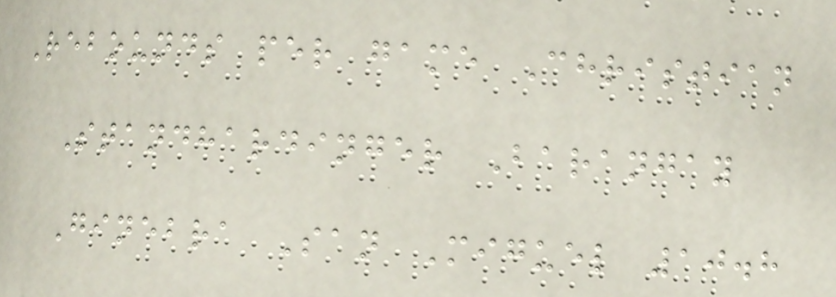Rebounds per game Christian
Standhardinger Barangay
Ginebra San Miguel 10.8
